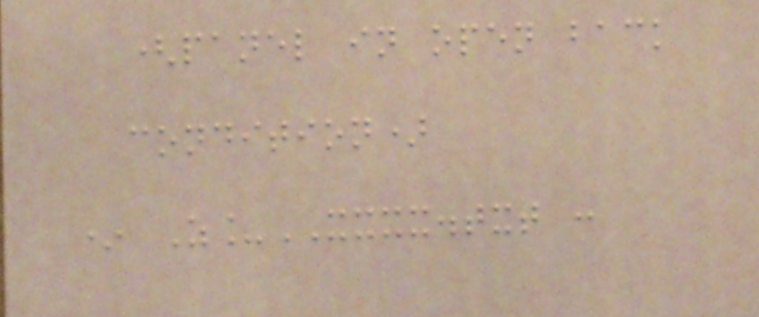(panel in open back
condition)
* Z_XXXX.txt :
